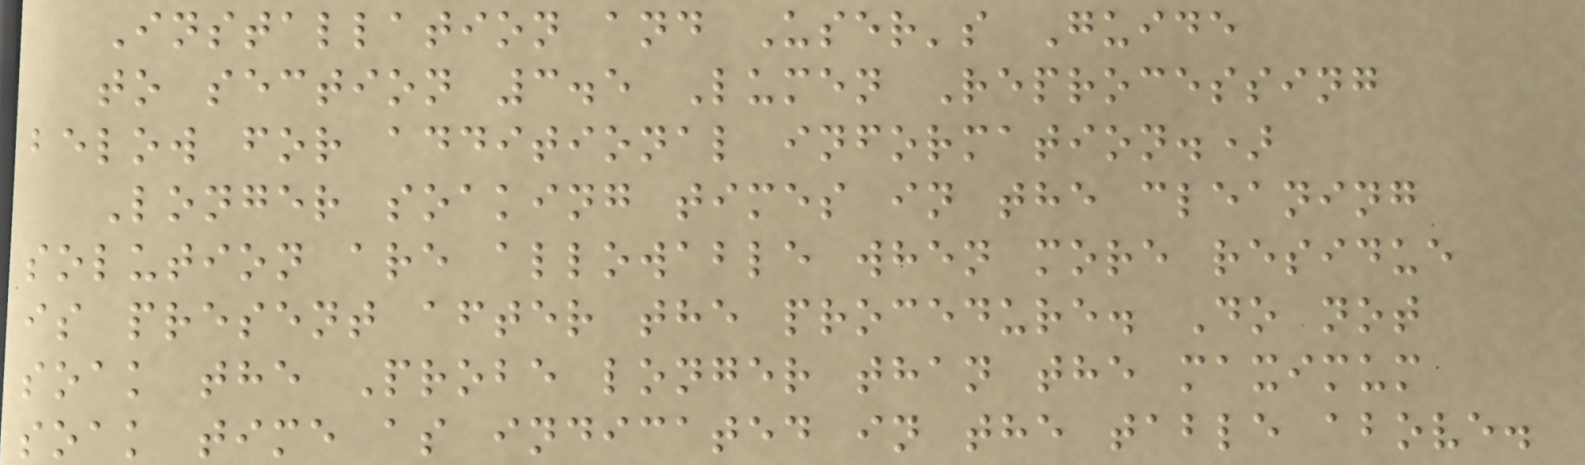Installation and User's Guide
to section 3.5 Lumen Reprocessing
below for additional information.)
Longer soaking times in the cleaning
solution are allowable when more residue
is present after the procedure. Do not
soak the Probe longer than the maximum
soak time as indicated in the table above.
